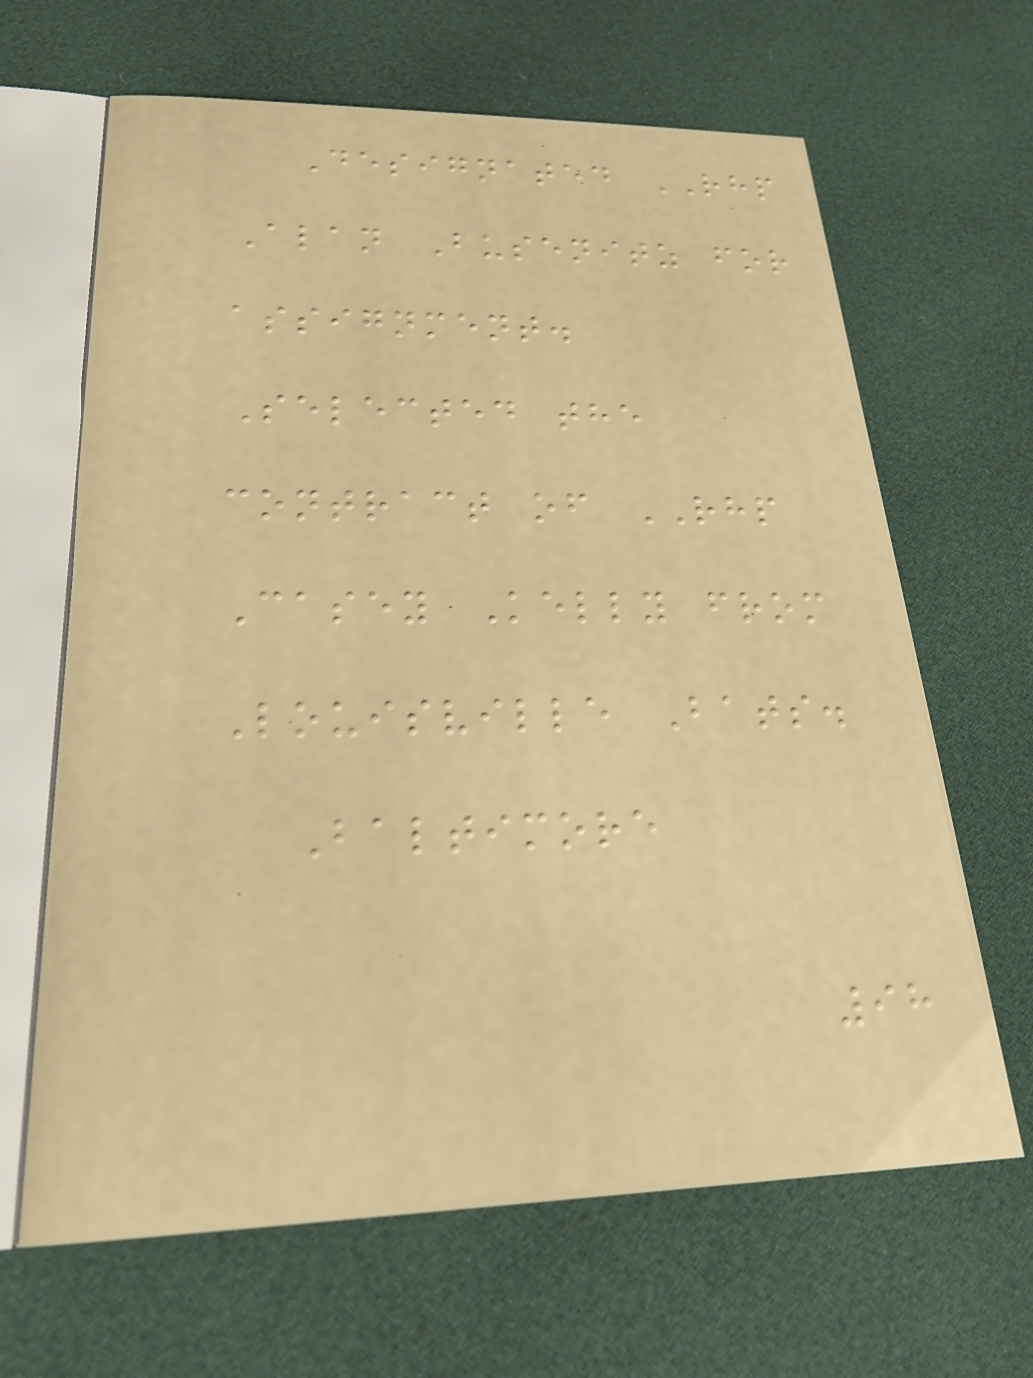Designated RHP
Alan Busenitz for
assignment.
Selected the
contract of RHP
Casey Kelly from
Louisville Bats.
Baltimore
98
